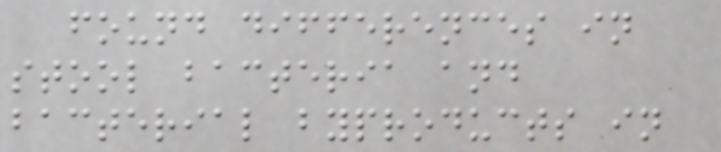found differences in
stool bacteria and
bacterial byproducts in
